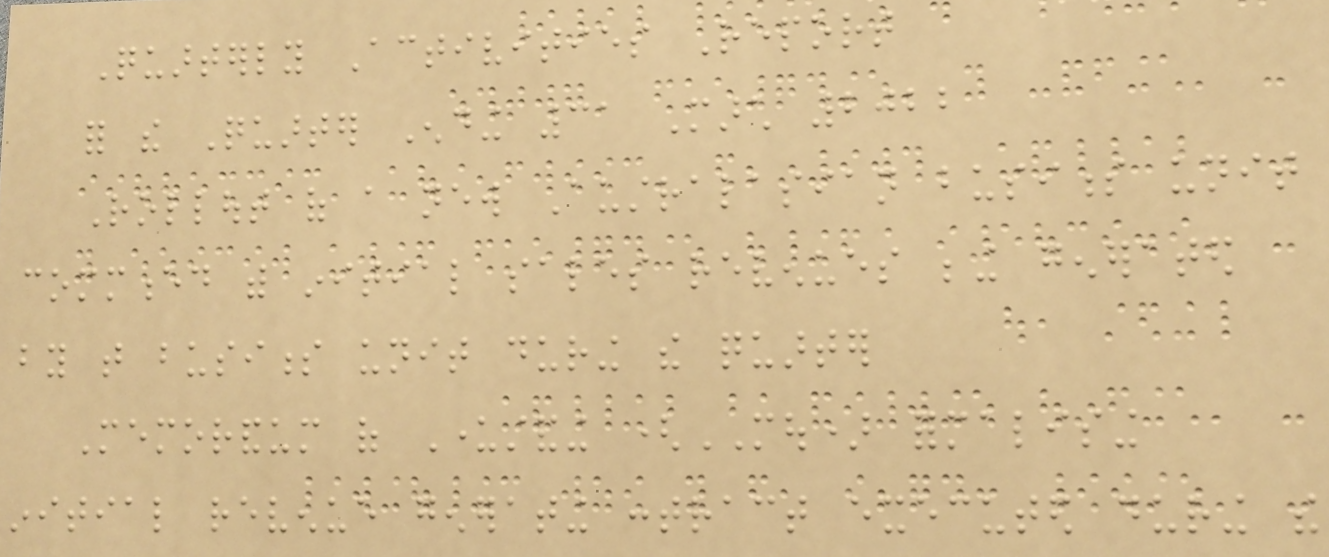Quarterly Activities Report
for the Quarter Ending 31 March 2022
Rollout of a new Australasian business unit
commenced with initial sales revenues being generated
by that business unit during the quarter
Memorandum of Understanding (MOU) formalising
initial revenue generating contract executed during the
